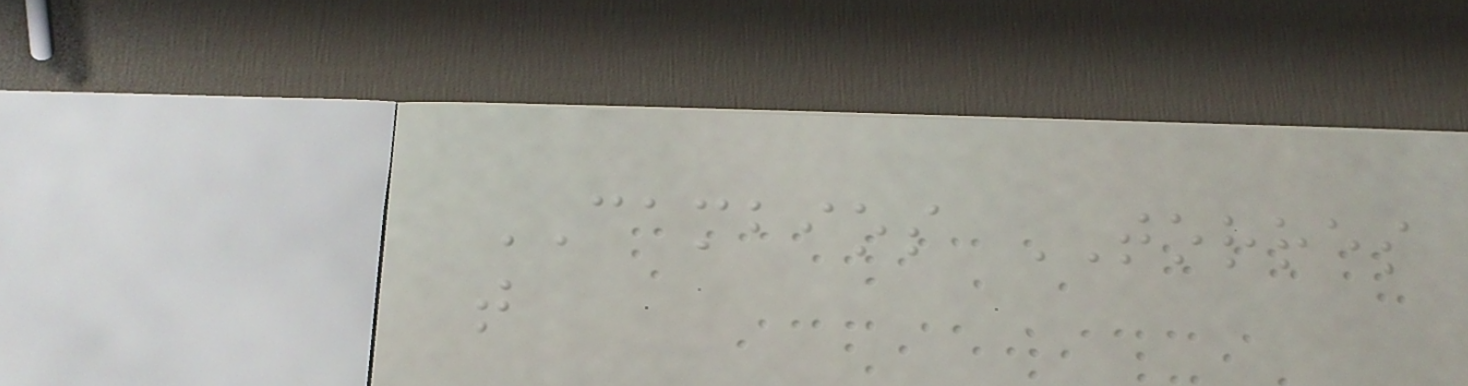CAMBIOS TORRES
t
